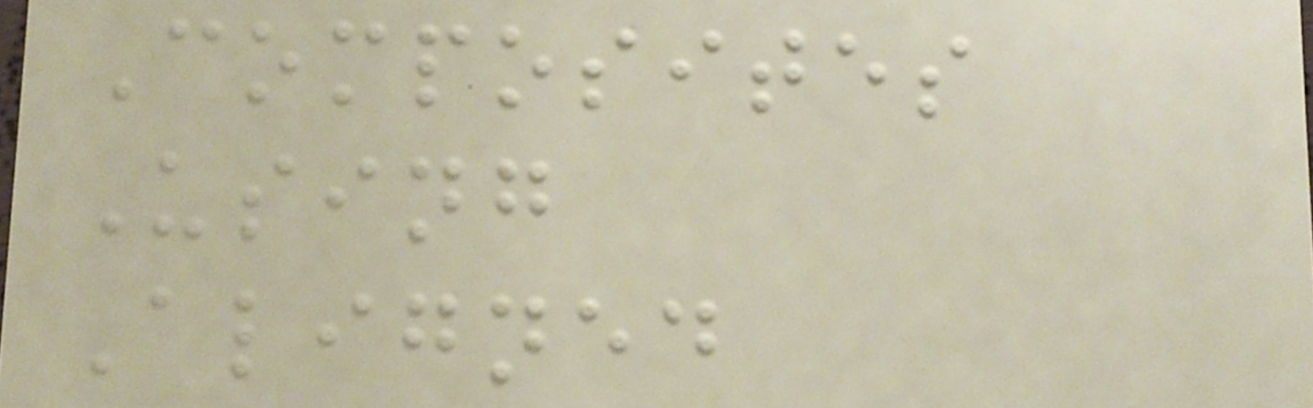Composites
Using
Aligned
